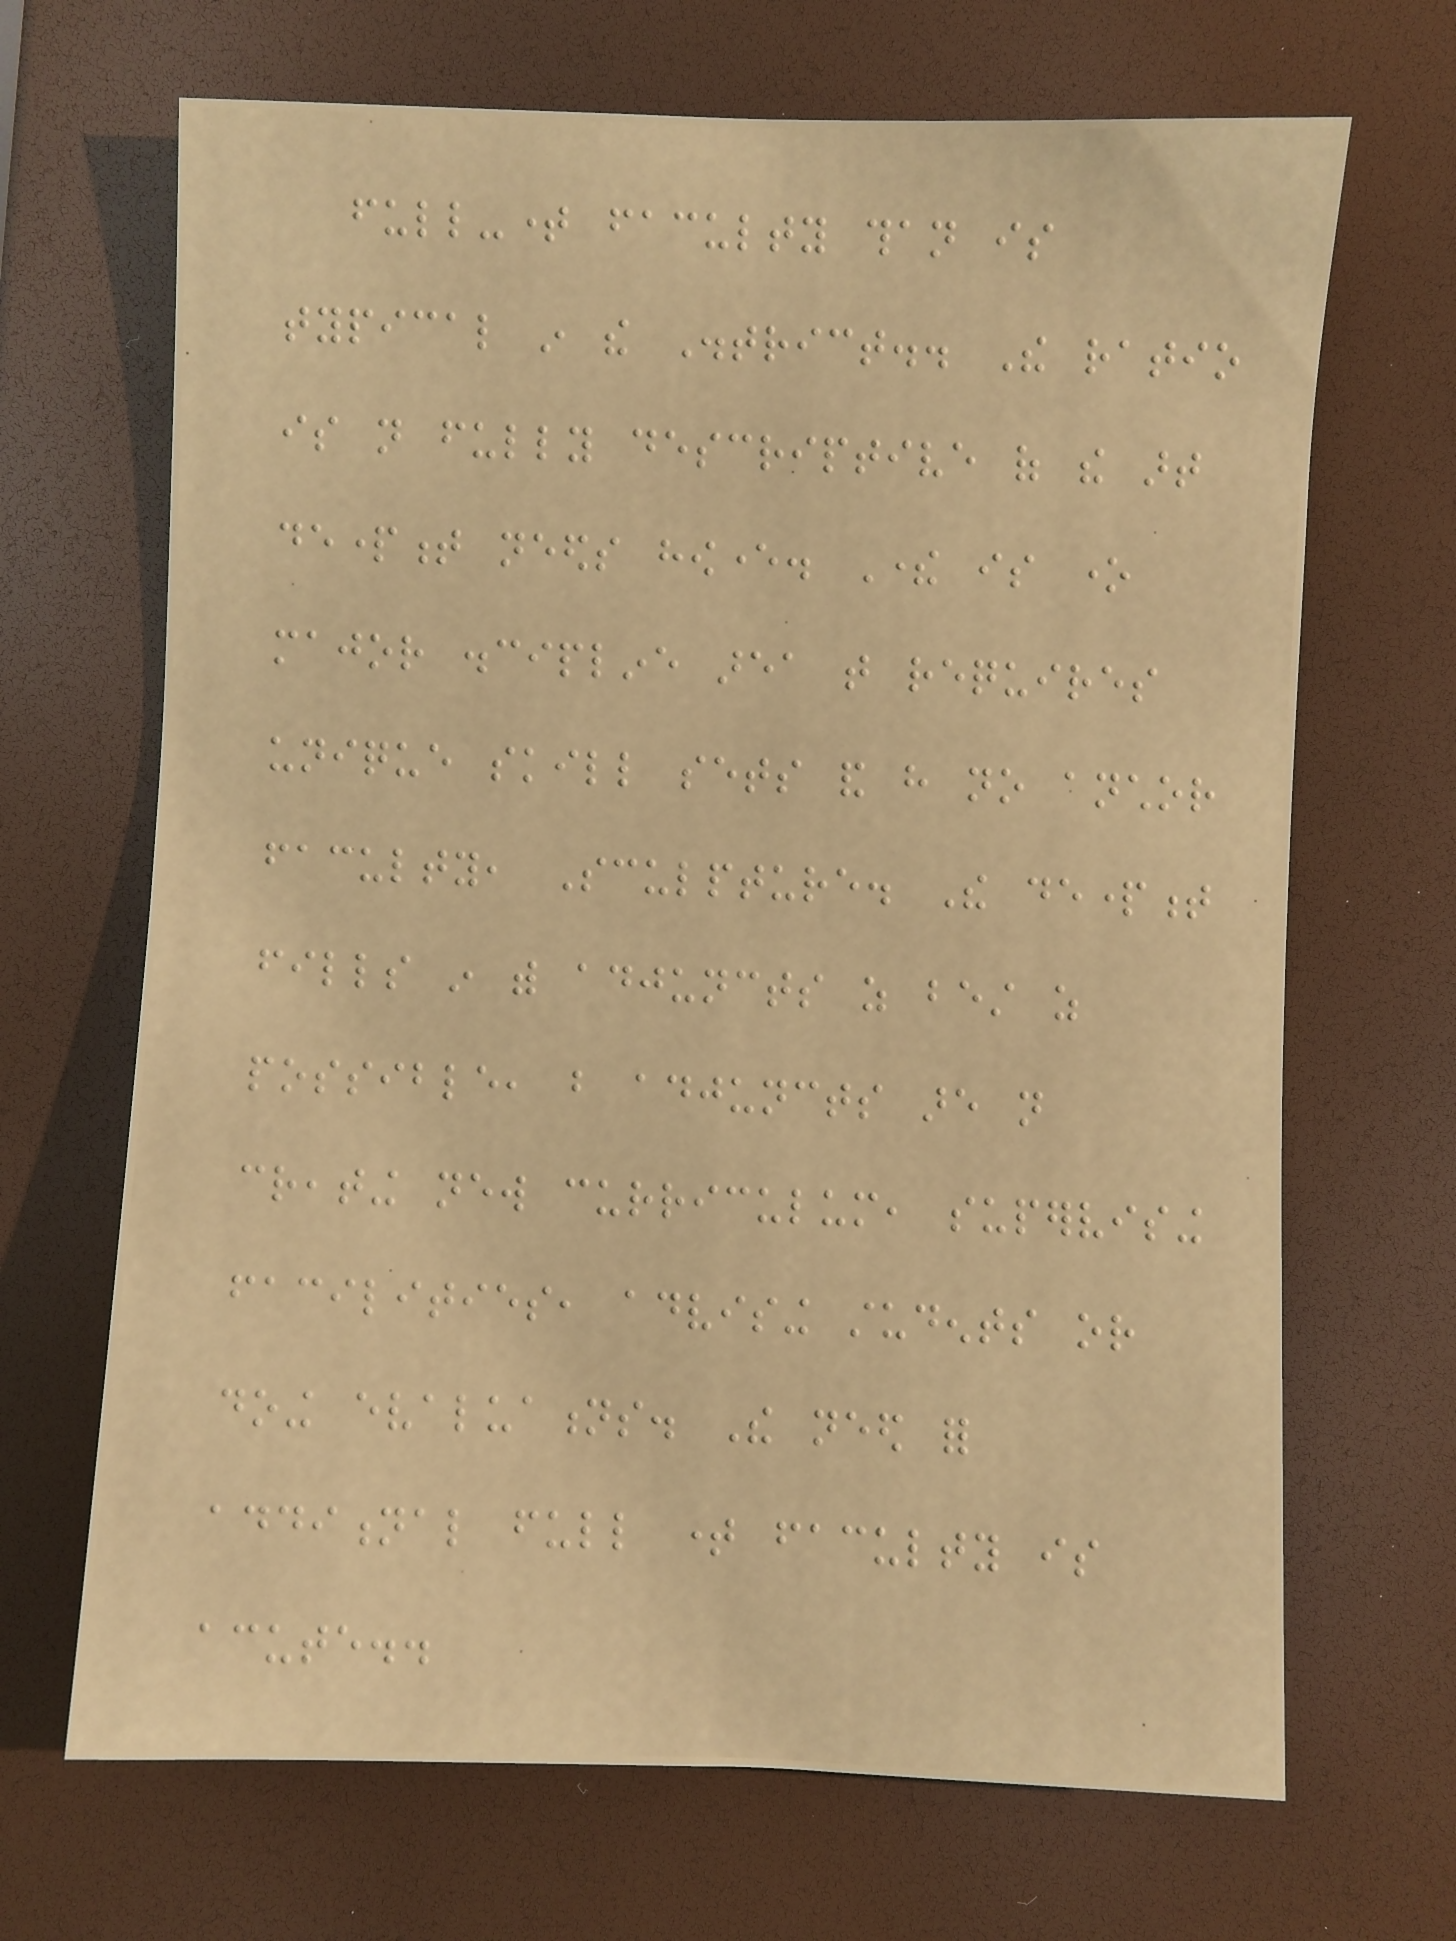full-time faculty than is
typical in the District.. The ratio
is not fully descriptive of the art
department needs however. There is one
major discipline area that requires
unique skill sets and have no anchor
faculty, Sculpture. The department
fills in with adjuncts as best as
possible, but adjuncts are not
creating new curriculum, supervising
facilities, advising students or
doing evaluations. The need for
additional full time faculty is
acute..
